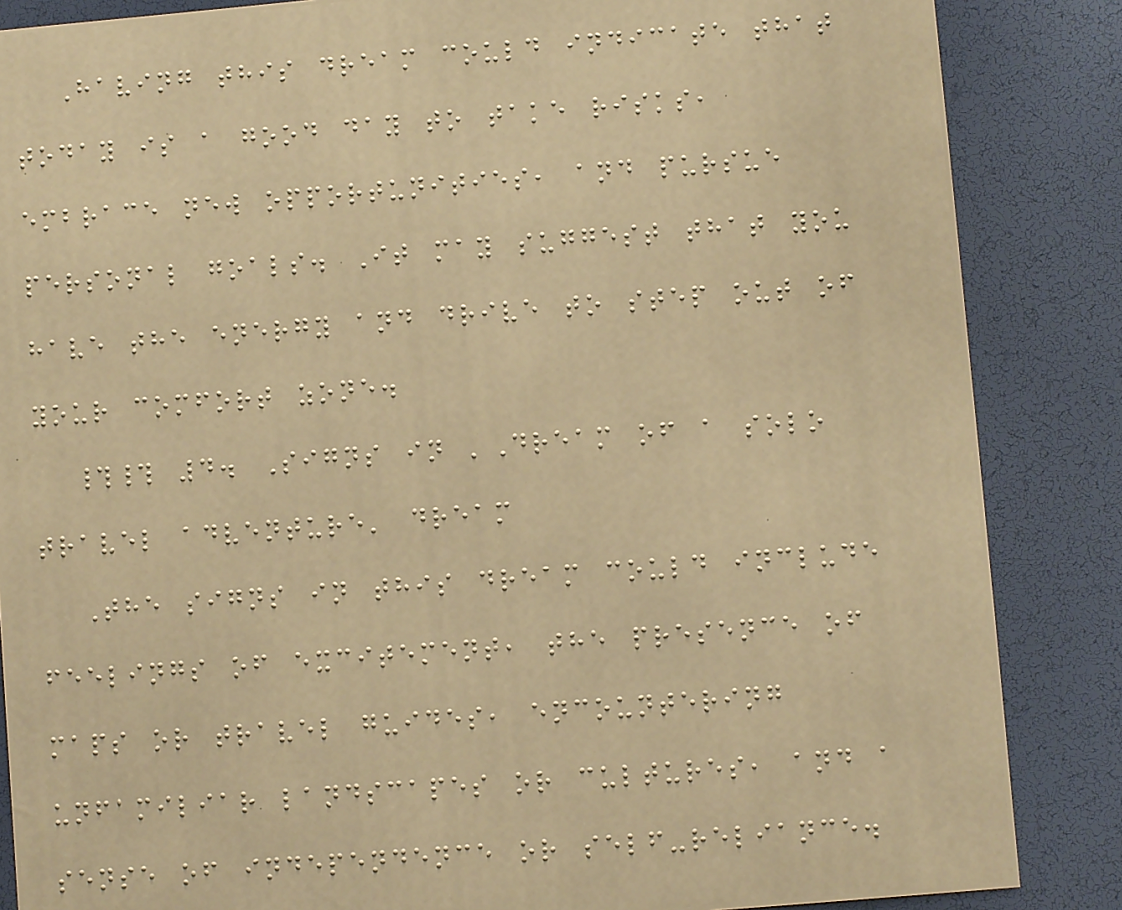Having this dream could indicate that
today is a good day to take risks,
embrace new opportunities, and pursue
personal goals. It may suggest that you
have the energy and drive to step out of
your comfort zone.
## 4. Signs in 'Dream of a solo
travel adventure' dream
The signs in this dream could include
feelings of excitement, the presence of
maps or travel guides, encountering
unfamiliar landscapes or cultures, and a
sense of independence or self-reliance.
